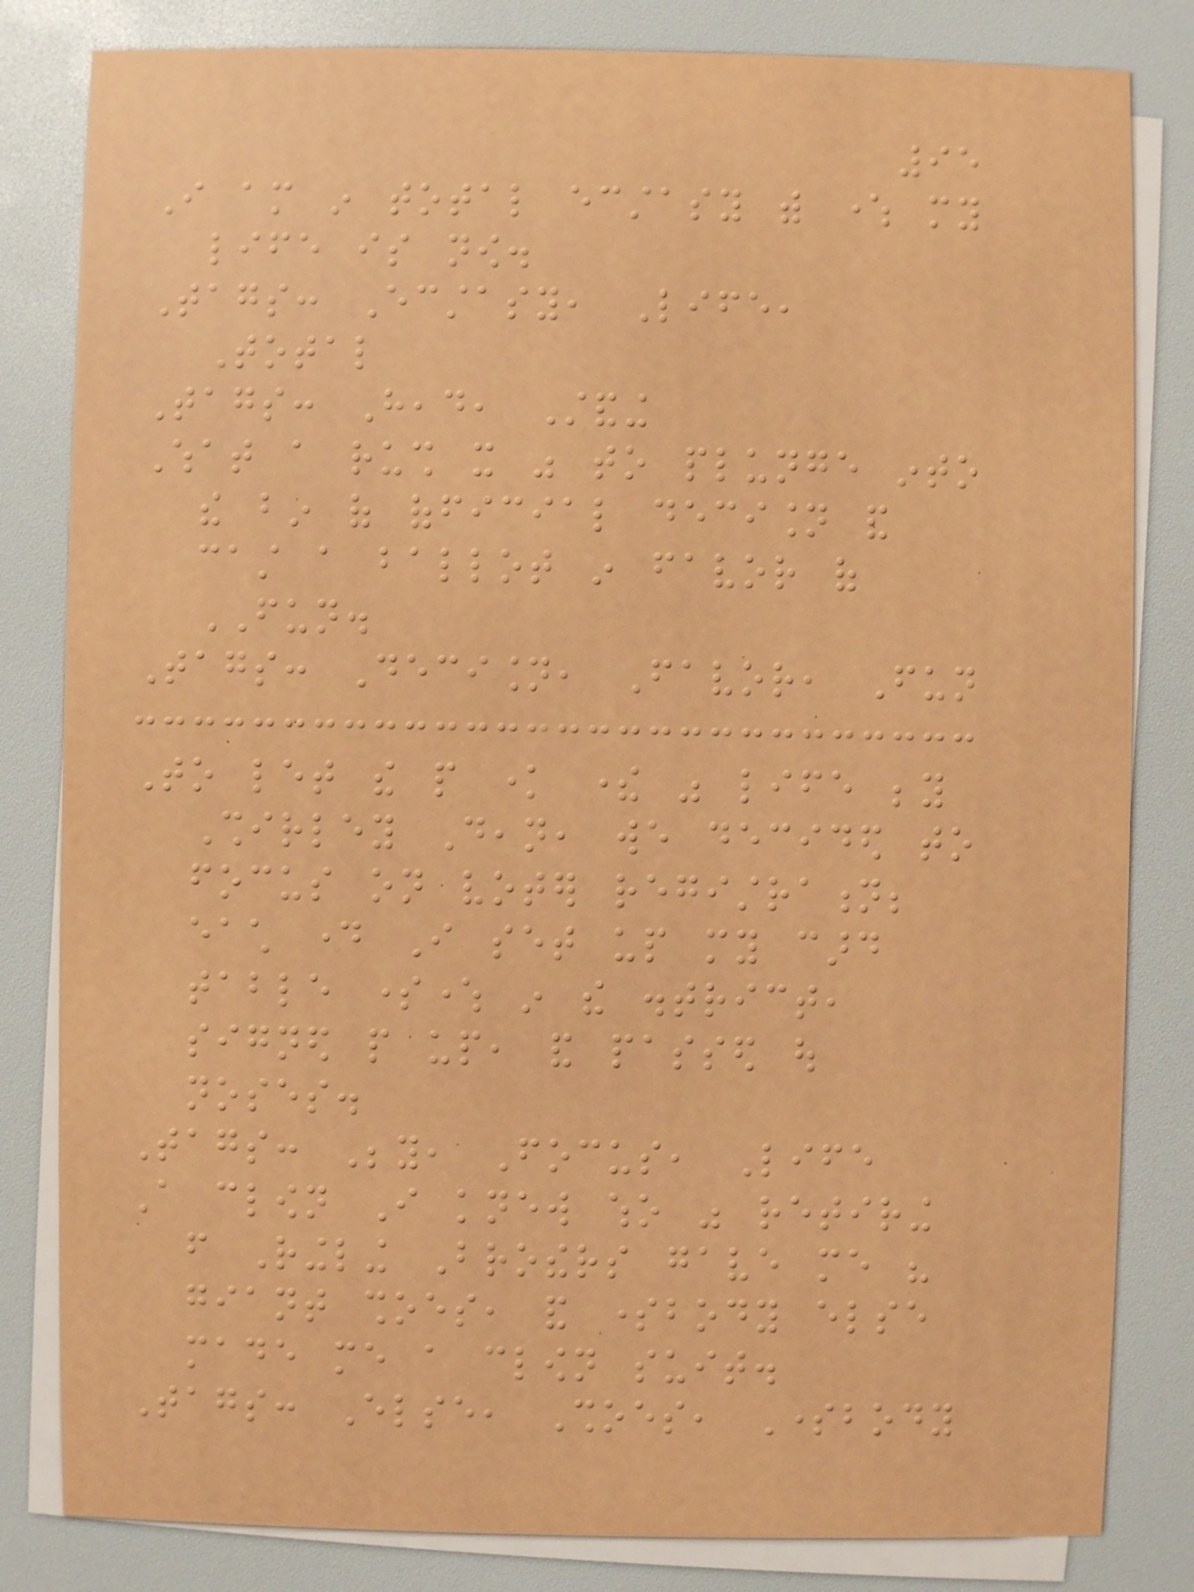95
I am in total ecstasy with where my
life is now.
Tags: Ecstasy, Life,
Total
Tags: Head, Standing
What a rush it was to plunge into
the bin of official decision and
cast a ballot in favor of
FUN.
Tags: Decision, Favor, Fun
To let the people know there was life beyond
Shirley Dean, we decided to
focus on voter registration;
each day I set up my card
table somewhere in the district,
signed people up, and passed out
noses.
Tags: Beyond, Focus, Life
A clown I knew who was retiring
from Ringling Brothers gave me his
giant shoes, and somebody else
made me a clown suit.
Tags: Else, Shoes, Somebody
